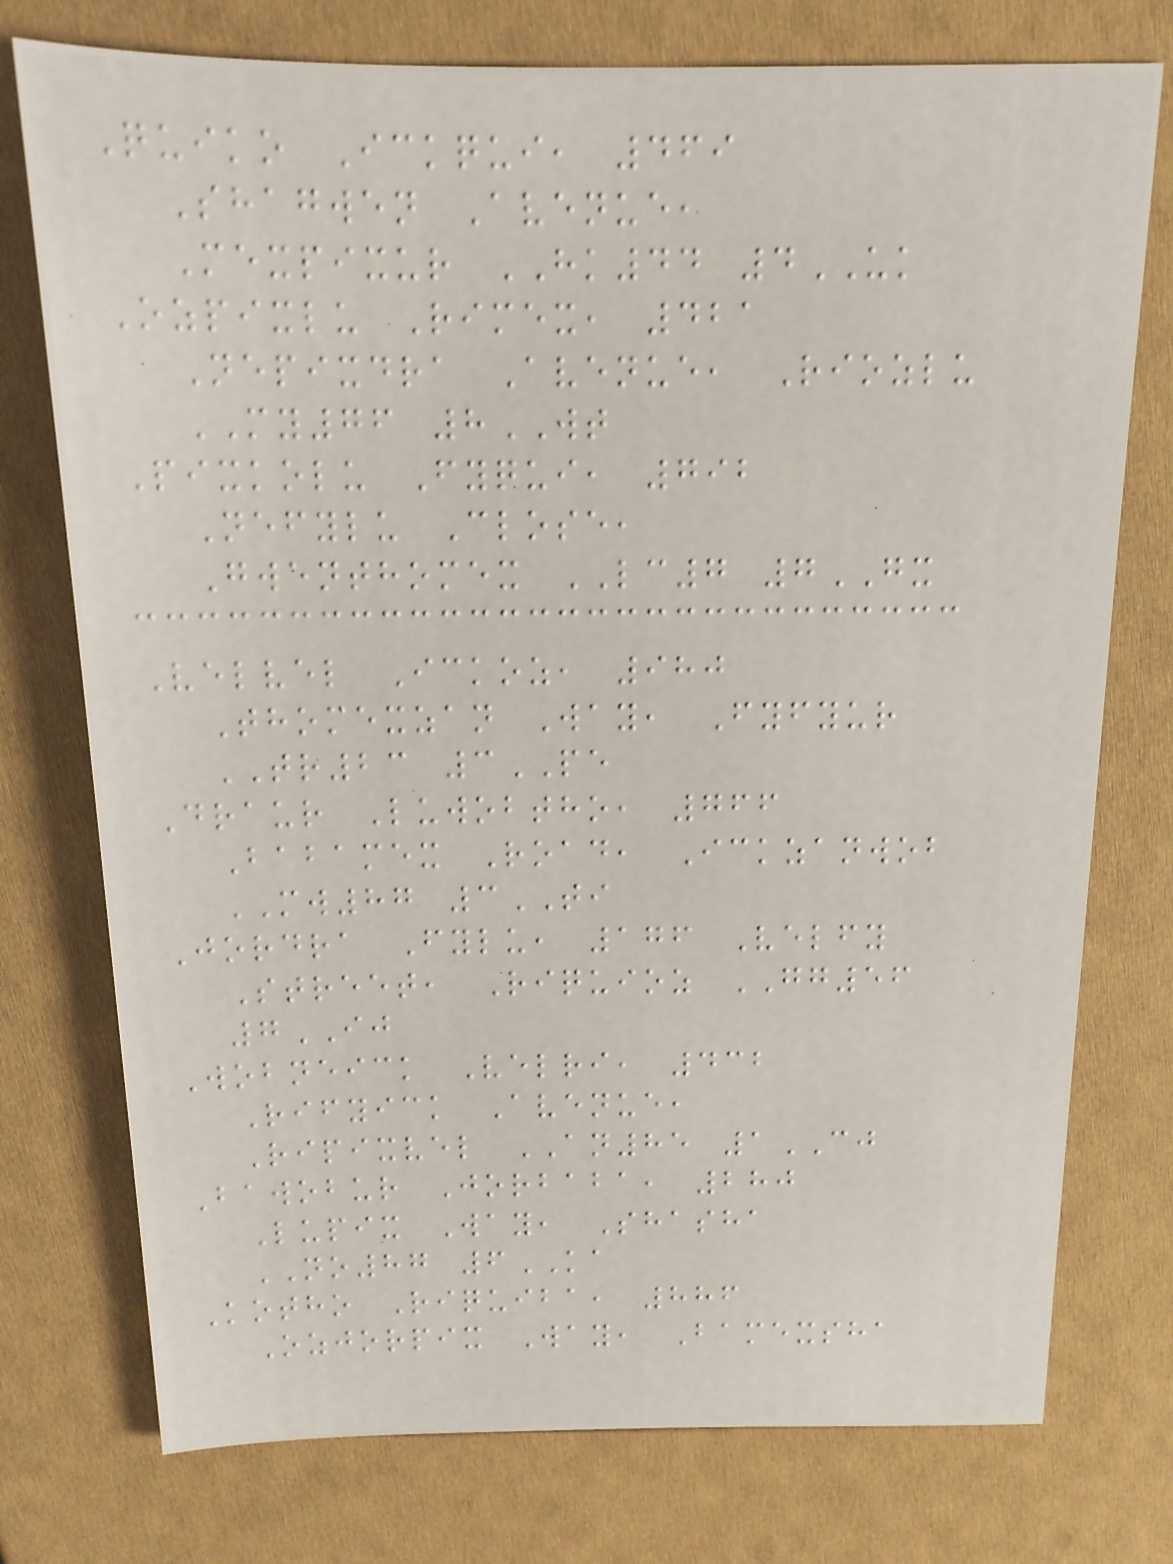Quiko Ickqui, 469
Shagwen Avenue,
Mexpixur HK44 4UK
Ozpixlu Rimex, 421
Nepixdra Avenue, Riozlu
MY76 8WT
Pixkolu Fyqui, 792
Nefylu Close,
Gwenthomex LC7 7GX
Velvel Ickoz, 980
Thomexzan Way, Fyfyur
TR23 3PE
Draur Luwobtho, 766
Babamex Road, Ickzanwob
MW87 3TI
Jordra Fylu, 176 Velfy
Street, Riquioz GG56
7IJ
Wobneick Velri, 432
Rifyick Avenue,
Ripixvel AN85 1CJ
Bawobur Jorbaba, 280
Lupix Way, Shasha
NO87 6KA
Kotho Riquiba, 886
Ozjorpix Way, Bamexsha
